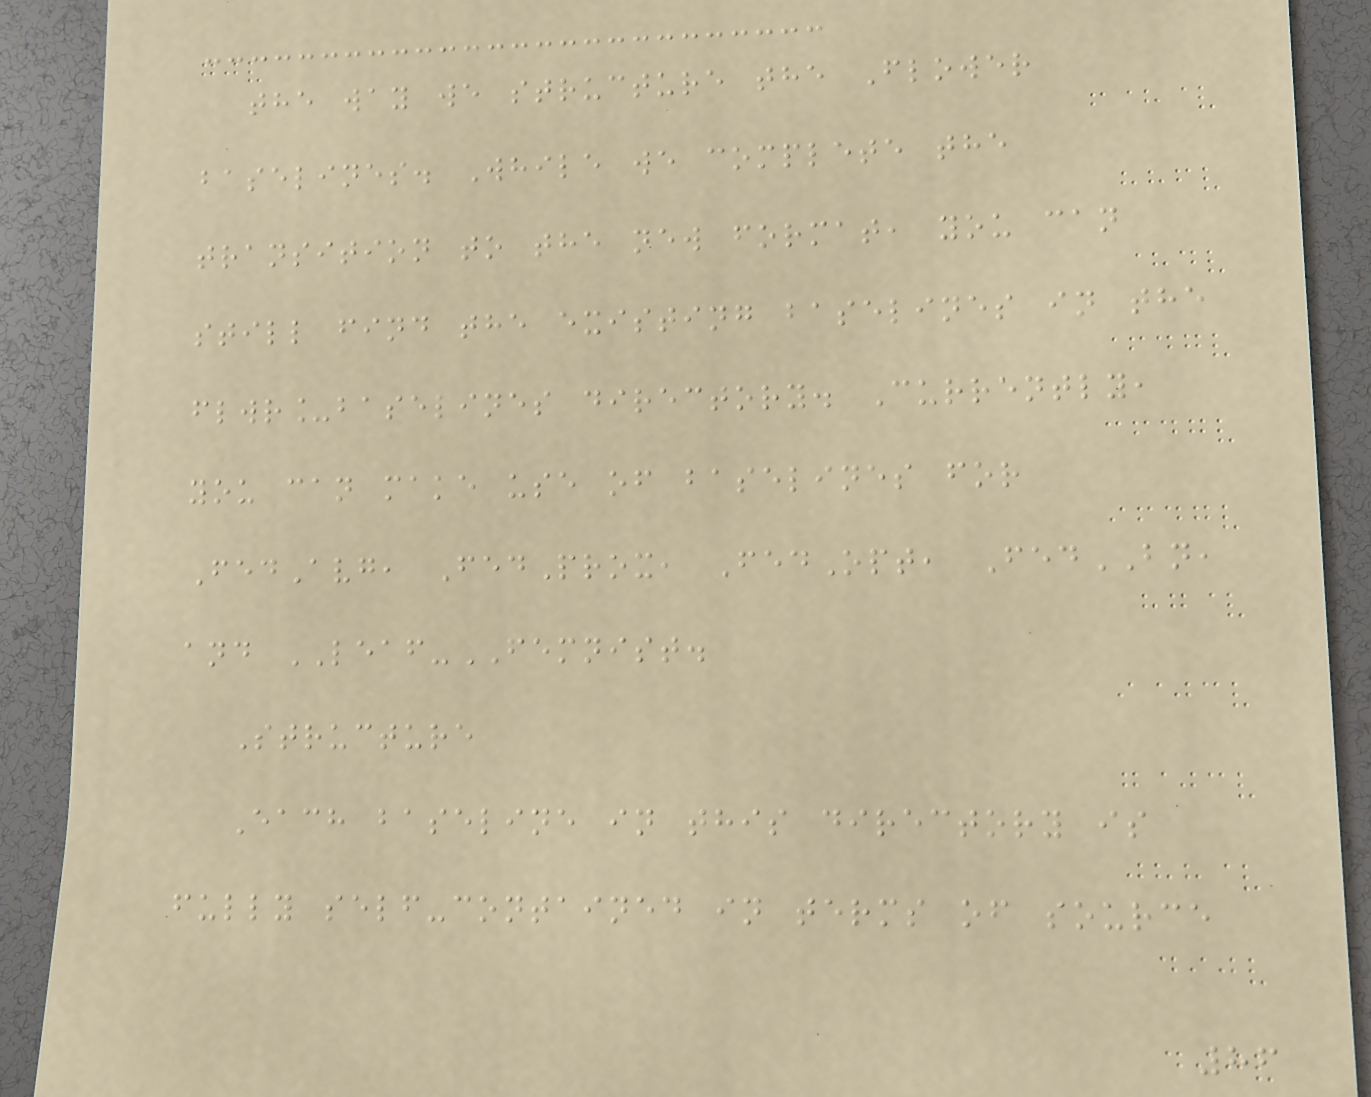the way we structure the Flower
baselines. While we complete the
transition to the new format, you can
still find the existing baselines in the
flwr_baselines directory. Currently,
you can make use of baselines for
FedAvg, FedProx, FedOpt, FedBN,
and LEAF-FEMNIST.
Structure
Each baseline in this directory is
fully self-contained in terms of source
86
